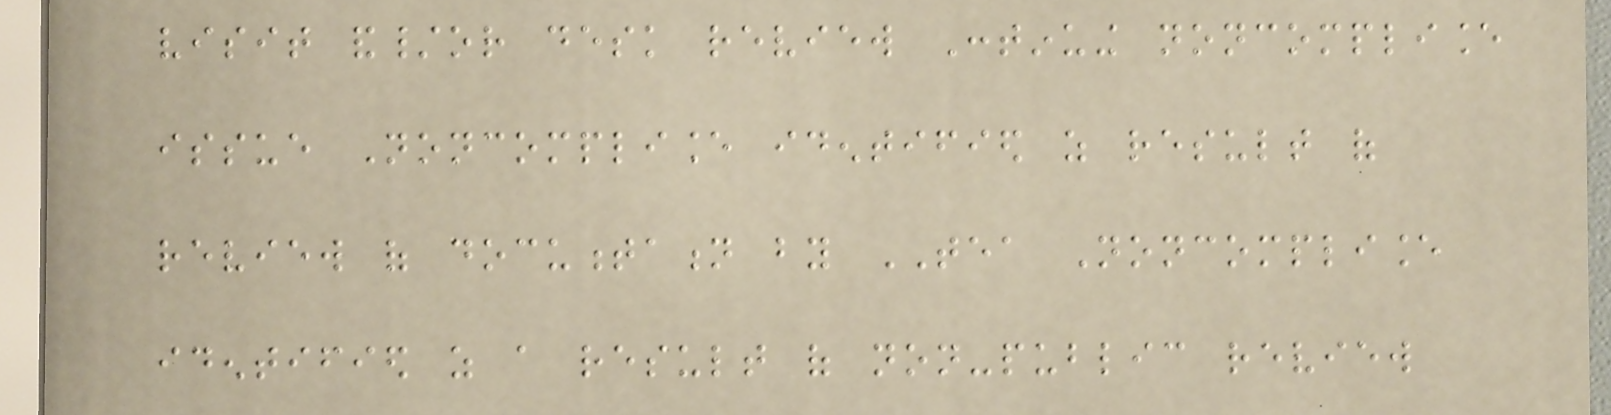visit and/or desk review Continuing noncompliance
issue Noncompliance identified as result of
review of documentation by TEA Noncompliance
identified as a result of non-public review
